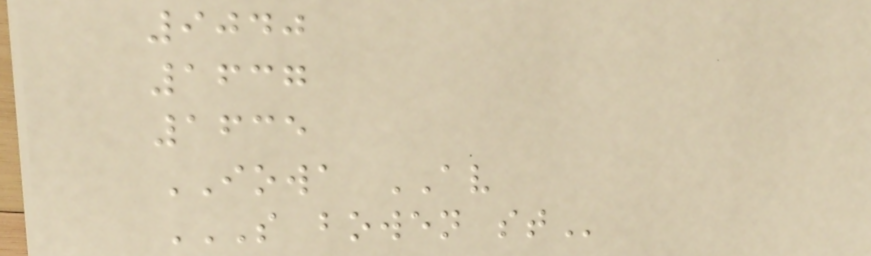9040
1637
1635
IOWA AV
S BOWEN ST
